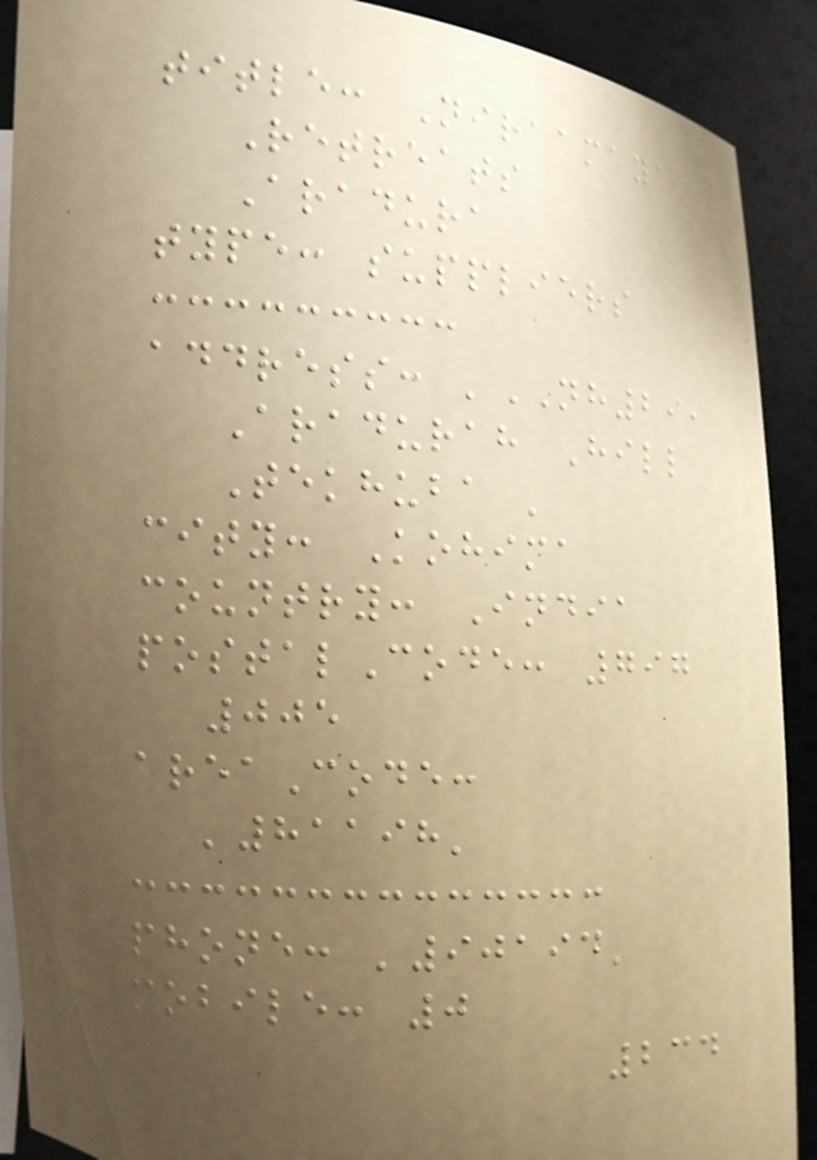title: Niraamaya
Retreats
Aradura
type: suppliers
address: 'NH29,
Aradurah Hill
Tekhuba '
city: Kohima
country: India
postalCode: 797
005
areaCode:
'81198'
phone: '90194'
mobile: 0
234
